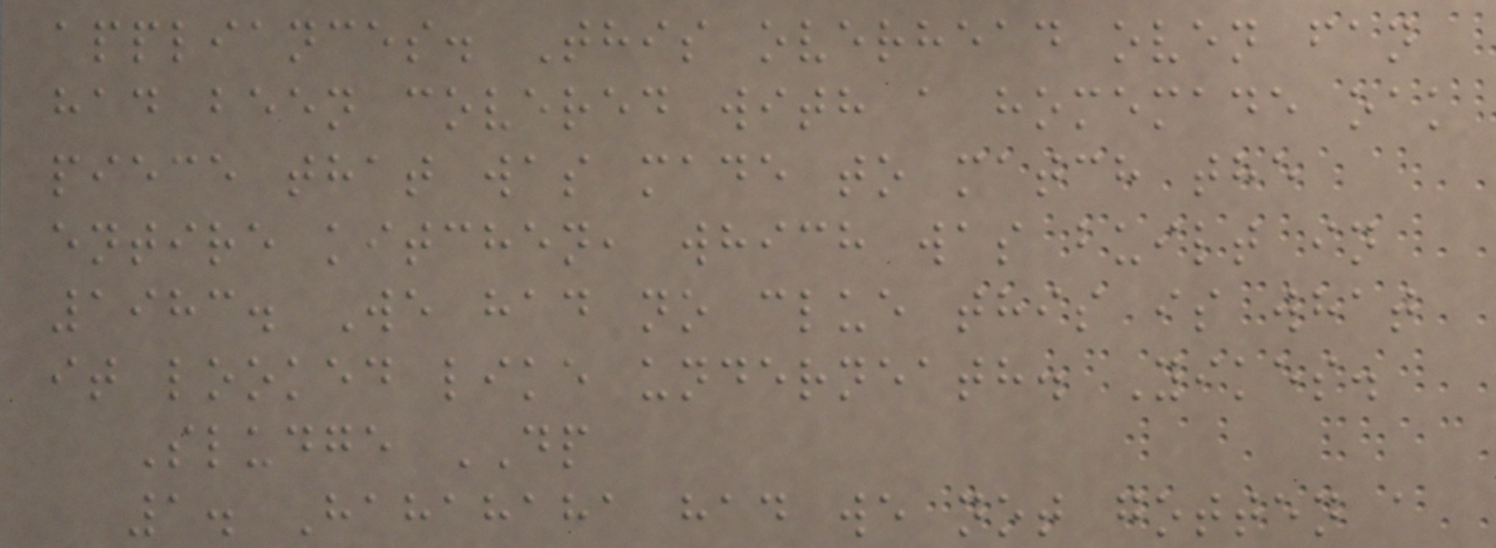appliances. This overhead oven fan
had been covered with a homemade oak
piece that was made to match the
entire kitchen, which was built in
1983. We had no clue this is what
it looked like underneath. Yikes.
Sludge DP
1. Hahahaha had we not gotten a
